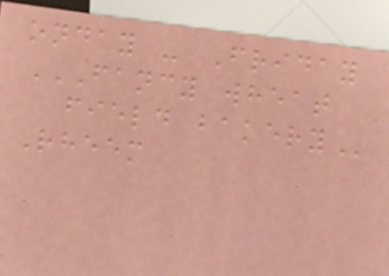onday - Friday
FANCY WHEAT
FIELD BAKERY
Rheem
